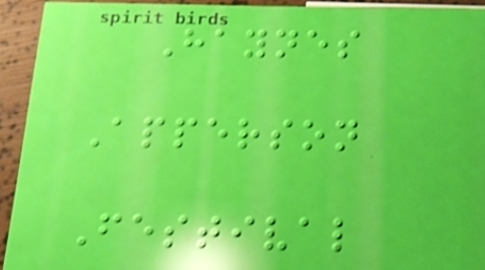Haynes
Apperson
Festival
